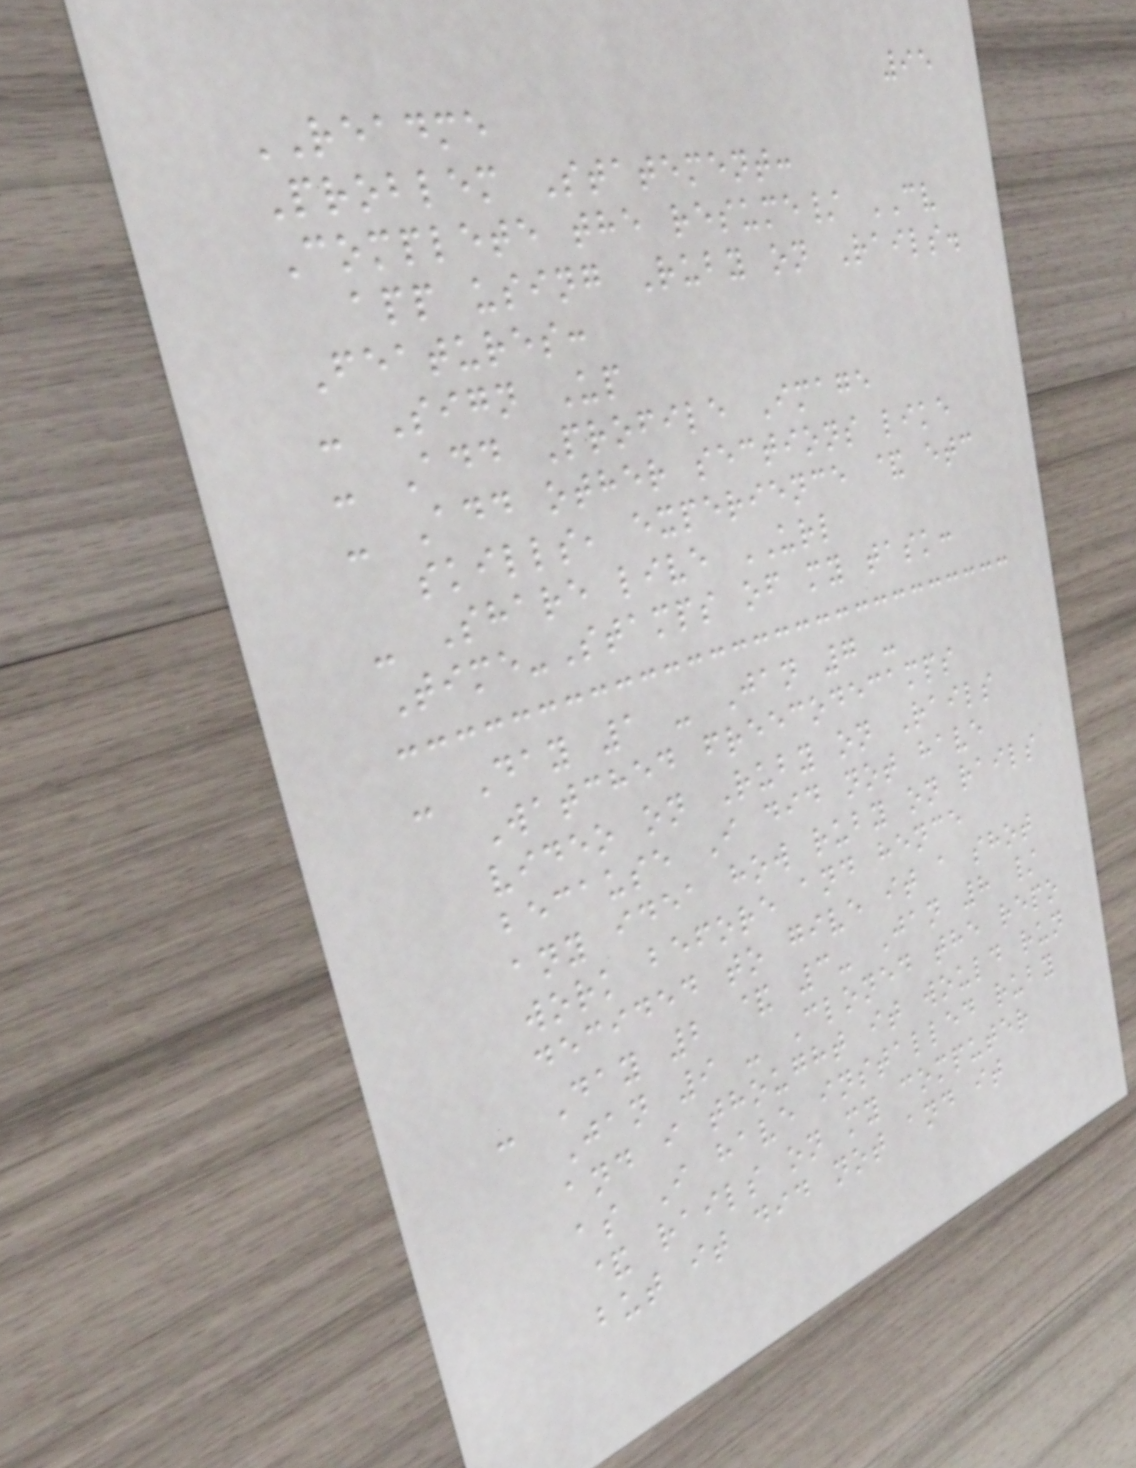95
README
Problem Statement:
Complete the resume/ CV
app using Ruby on Rails.
Features:
- Sign Up
- Add Profile Image
- Add other sections like
skills, experience & etc
- Share live URL
Time-Stamps of my task:
- Day 1 - Jan 7 -
Watched freecodecamps
video on Ruby on Rails
because I did not have
any idea how ruby on rails
work before and hence
decided to give it a shot
- Day 2 & 3- Jan 8 /
Jan 9 - Cloned the repo
and i thought it would run
as I have installed ruby
& rails on my computer
but it did not and it
